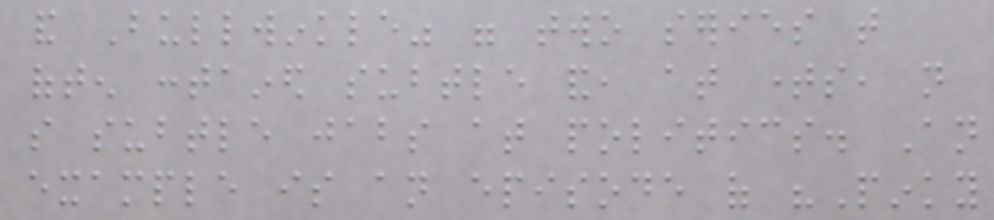and Bullwinkle" were two series that
often contained subtle and, at times, not
so subtle jabs at politics. An
example is an episode of "Pinky
